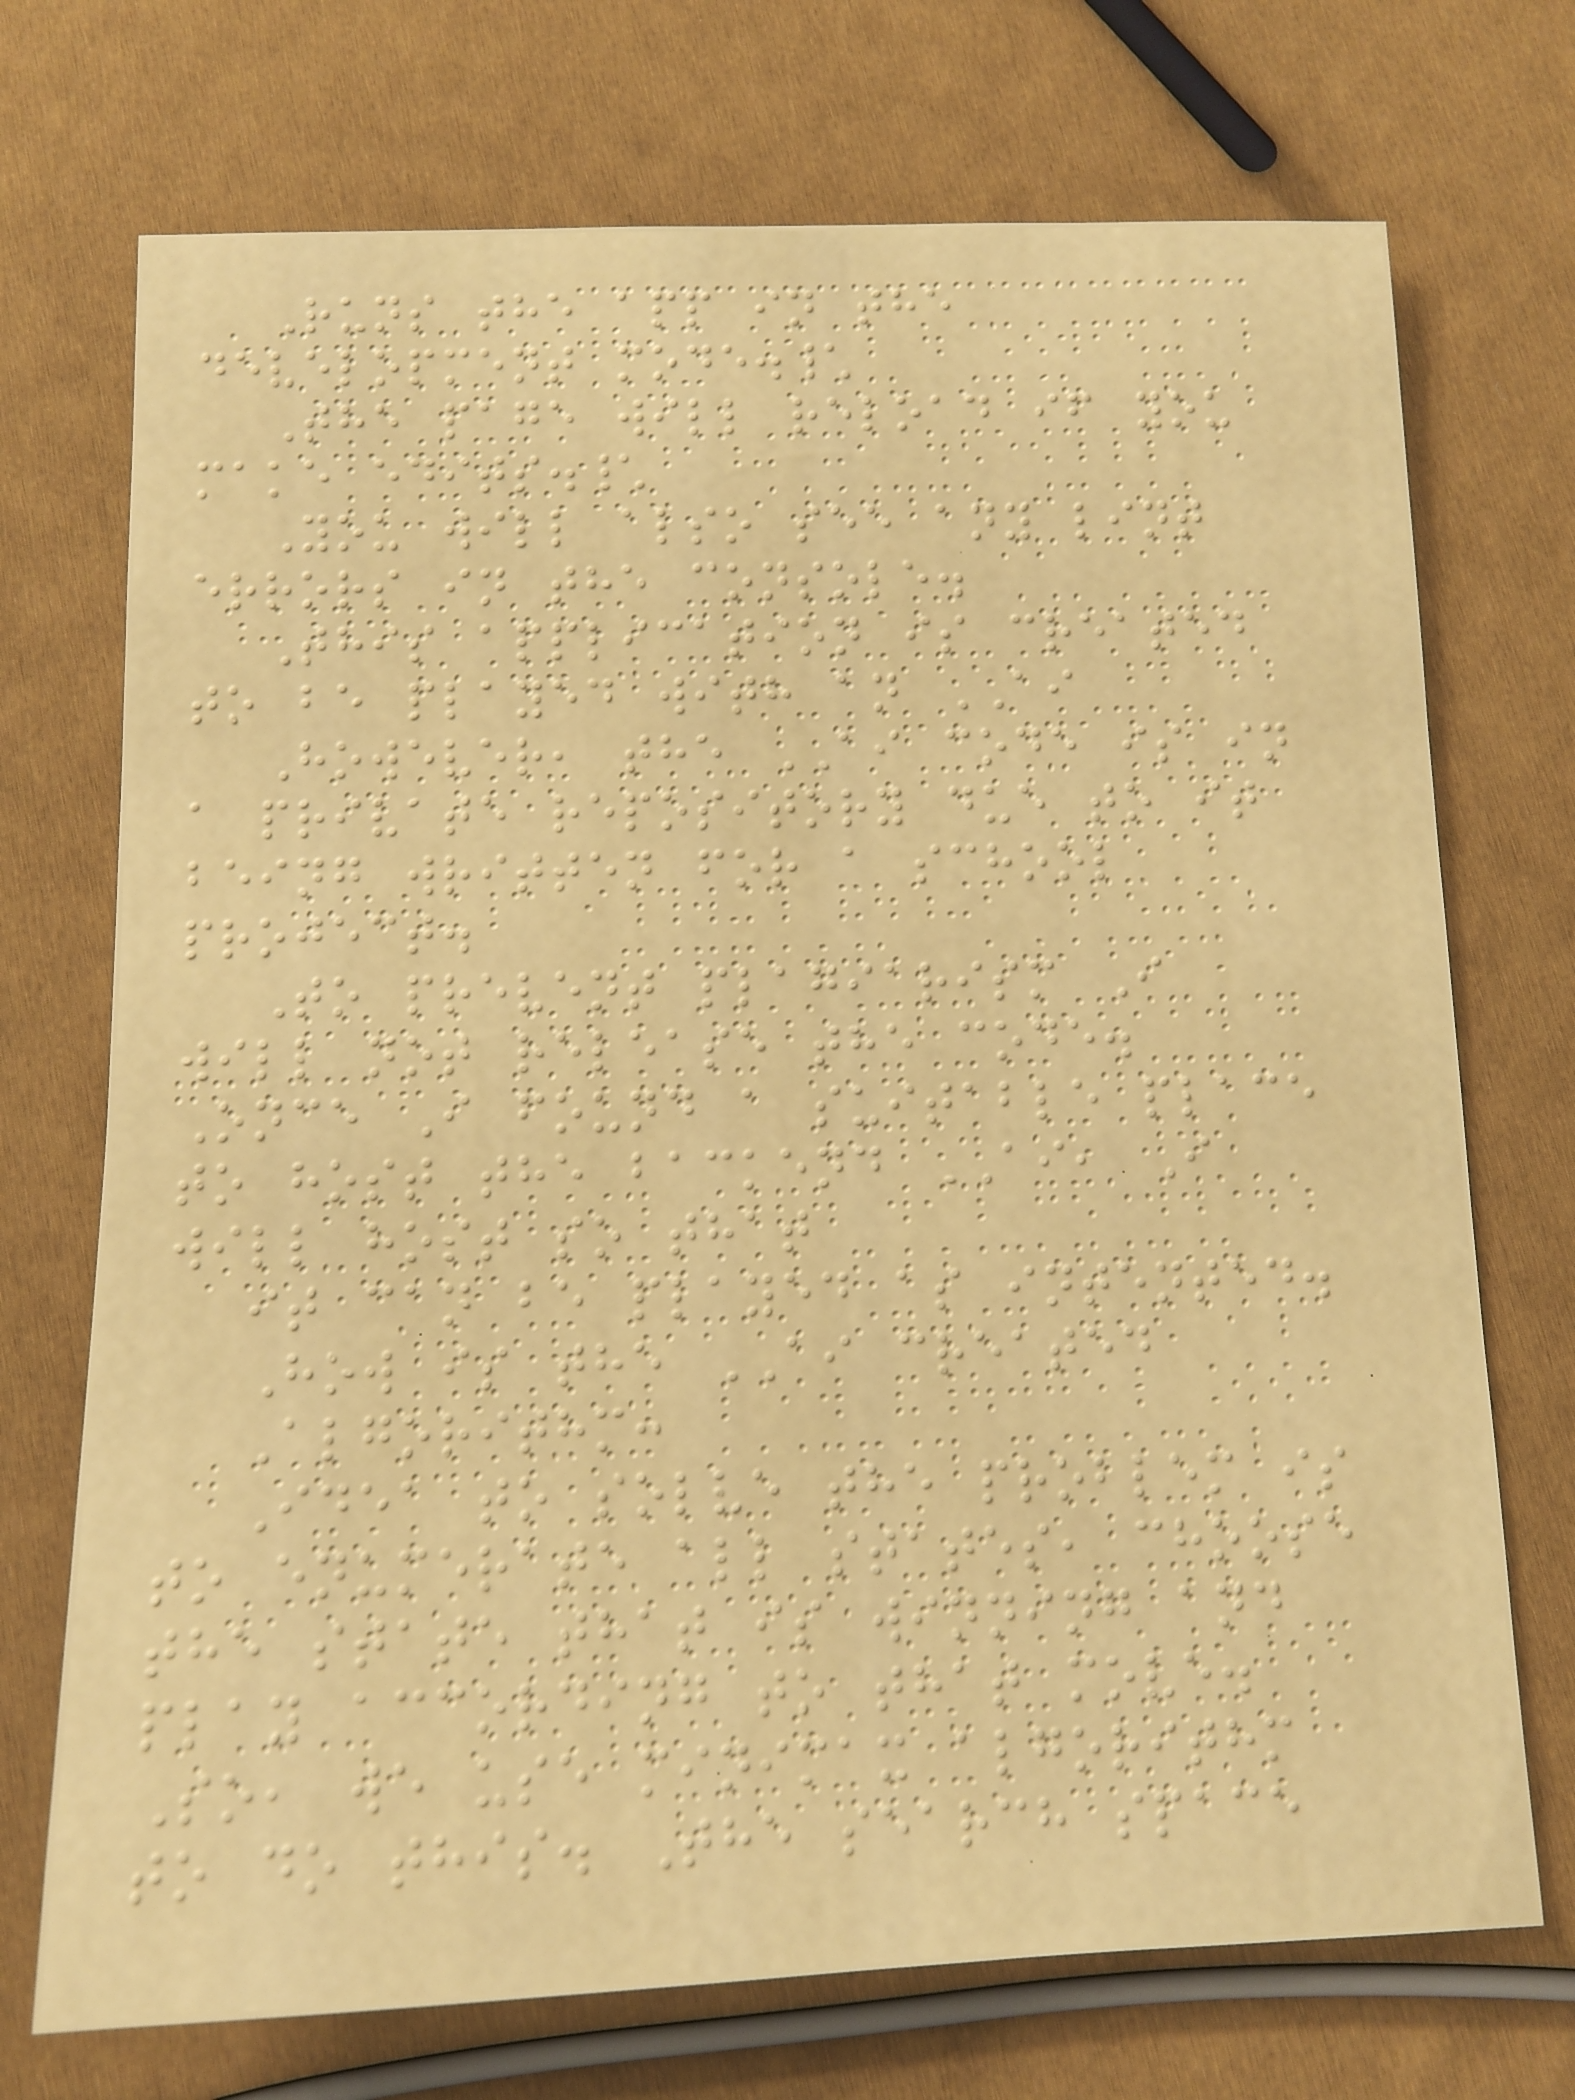Runs the app in the
development mode.\
The page will reload if you
make edits.\
You will also see any lint
errors in the console.
This application is created
to be played with an AI
However, the AI code is in
a private repository due to it
being written for a school
project.
To prevent plagiarism I
will not release the code.
Once I found a suitable place
to host the backend AI, I
will host so that
it can be played as intented.
How is the AI created
Algorithm:
Idea to solve the problem is
to enumerate all states, choose
the state that is winning and
play according to that move.
So, we use minimax algorithm
to do this. The search space
